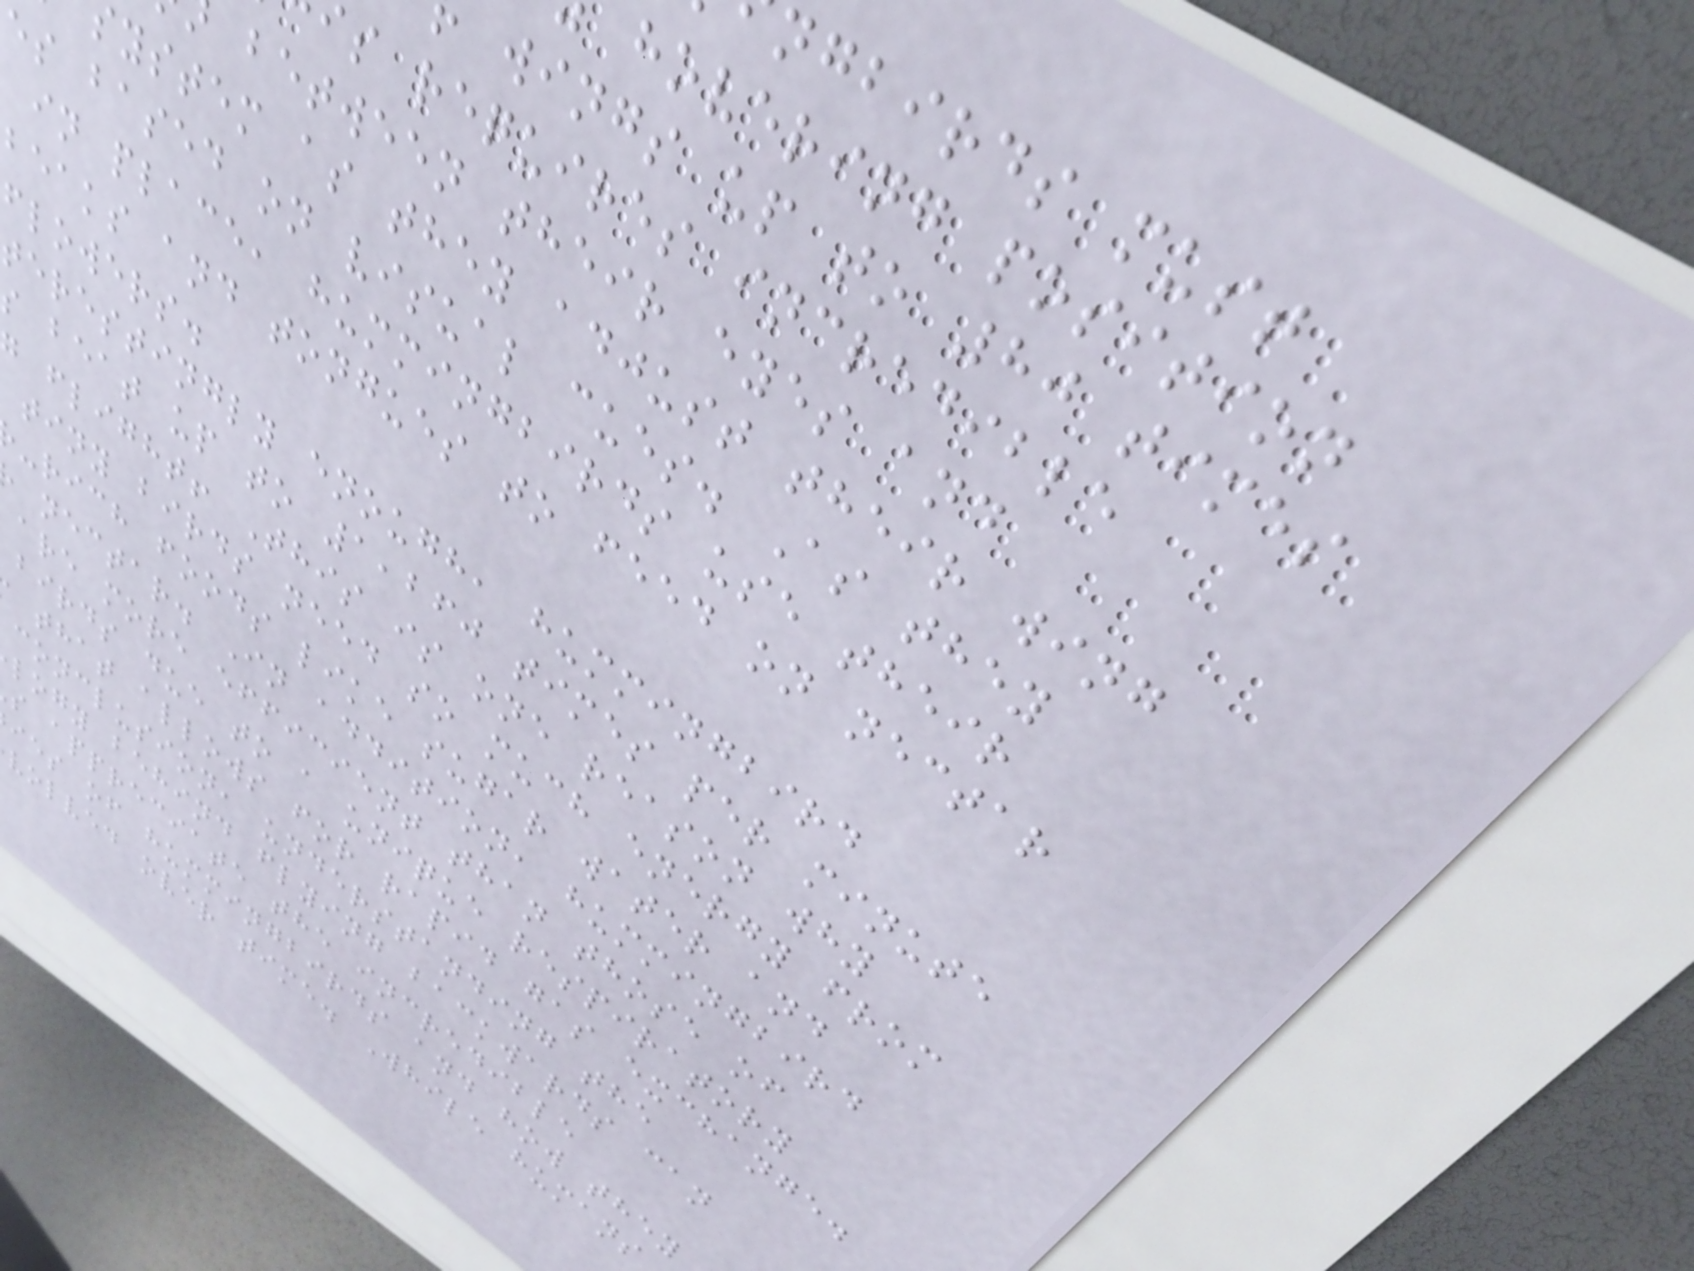ngbirds must
hovering position
wings up to 80 times
s requires incredible
between their eyes and
ystem as they adjust their wing
es based on visual cues. As they
in place, hummingbirds use their
beaks and tongues to feed on nectar
flowers.
terestingly enough, hummingbird
s beat up to 1,260 times per minute
flight! This is one reason why
tiny birds need so much energy from
-rich foods like sugar water and
nectar. In addition, hummingbird
are more efficient than those of
birds due to a unique respiratory
that allows for rapid gas exchange.
conclusion, understanding the
logy behind flying backwards can
s appreciate the incredible
ies of hummingbirds and how they
volved over time. While humans
